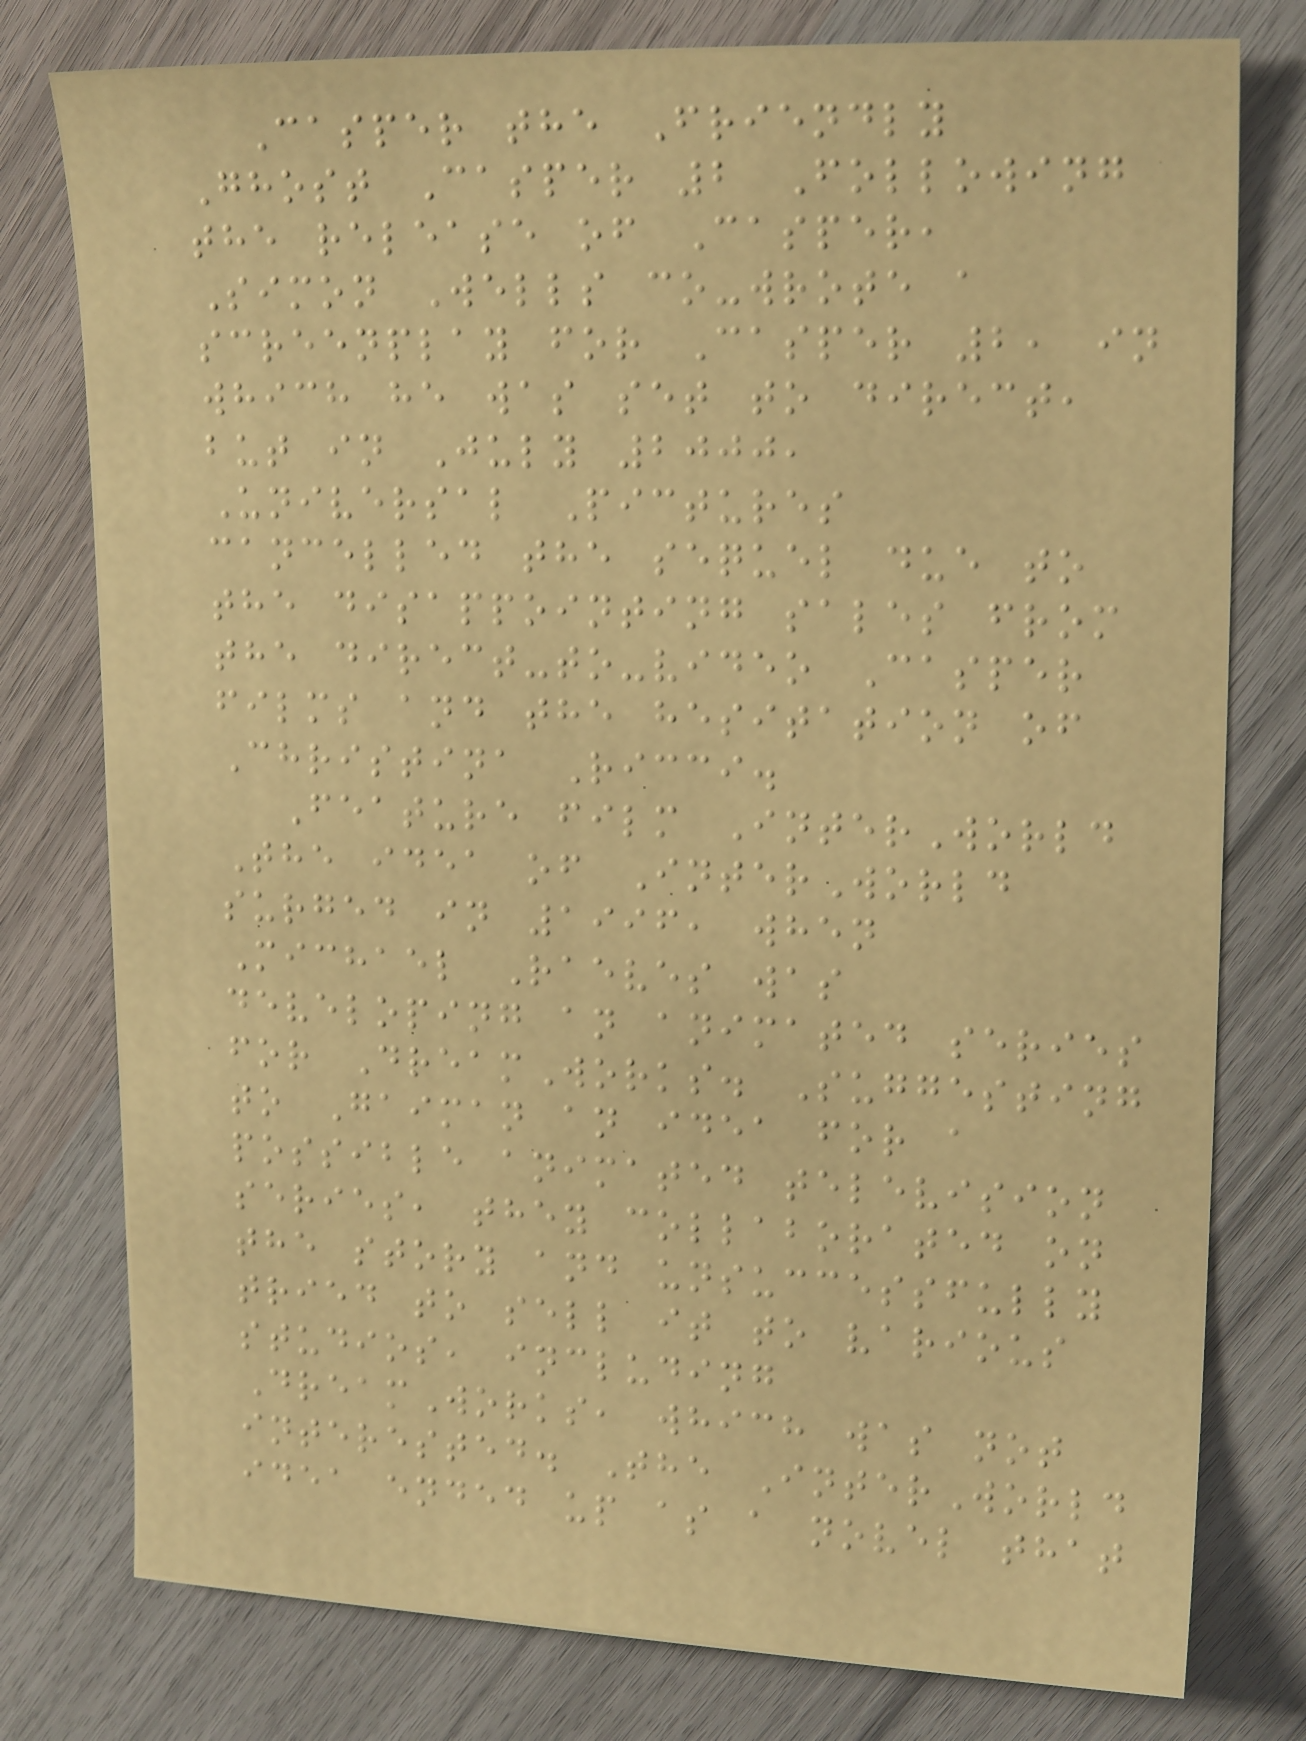Casper the Friendly
Ghost Casper 2 Following
the release of Casper,
Simon Wells co-wrote a
screenplay for Casper 2, in
which he was set to direct,
but in July 2000,
Universal Pictures
cancelled the sequel due to
the disappointing sales from
the direct-to-video Casper
films and the hesitation of
Christina Ricci.
Feature film InterWorld
The idea of InterWorld
surged in 1996, when
Michael Raeves was
developing an animated series
for DreamWorks. Suggesting
to Gaiman an idea for a
possible animated television
series, they collaborated on
the story and unsuccessfully
tried to sell it to various
studios, including
DreamWorks, which was not
interested. The InterWorld
idea ended up as a novel that
